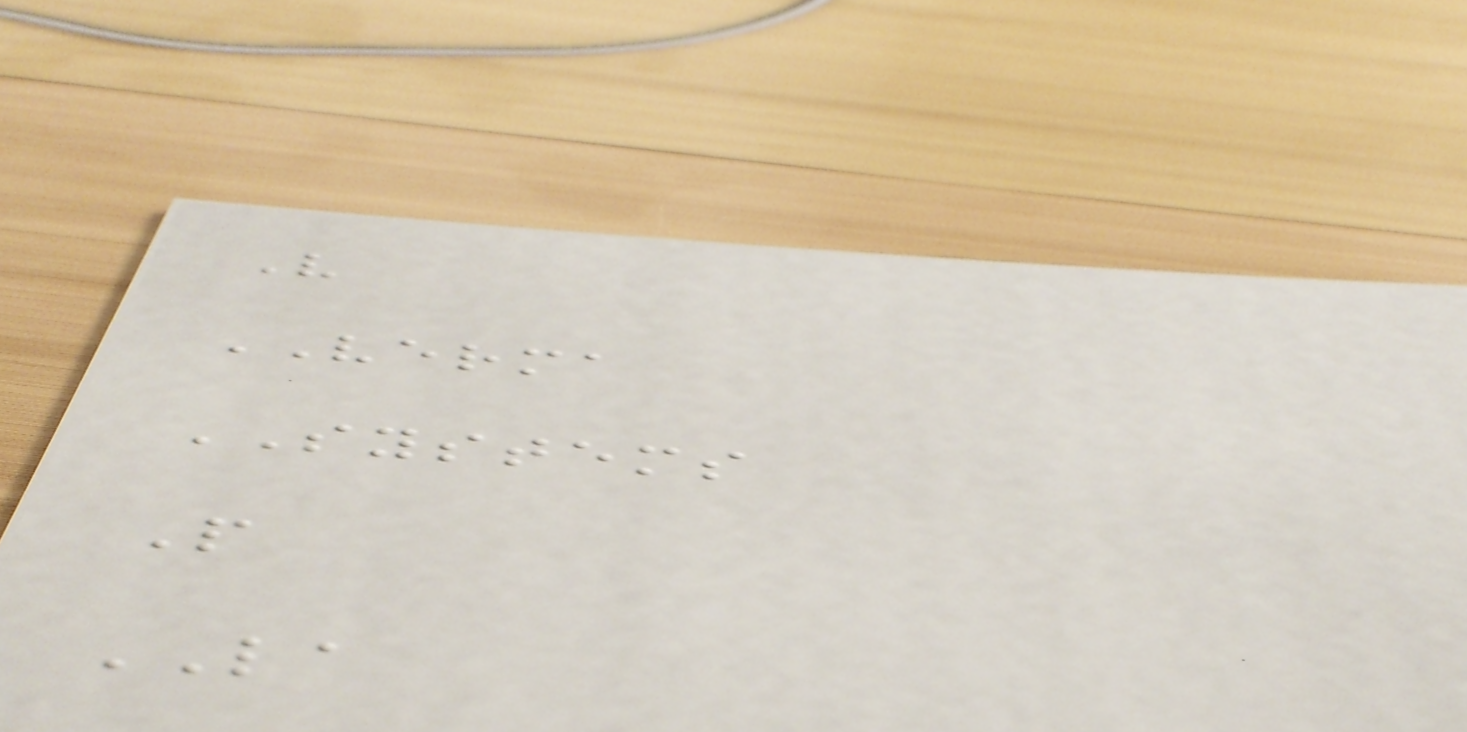V
VERMA
SYSTEMS
P
LA
